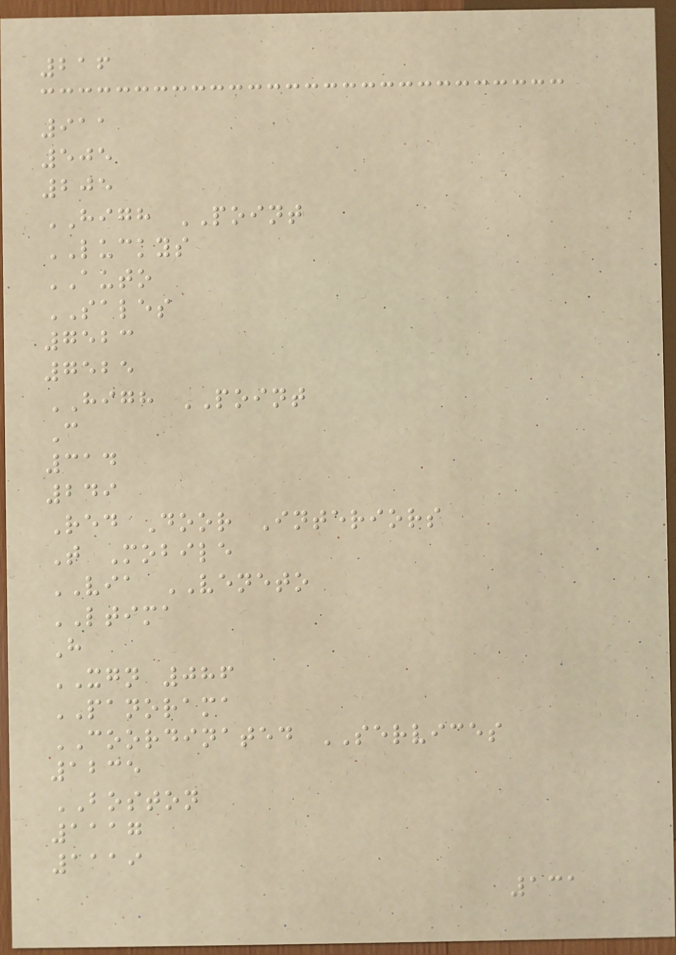216
911
505
205
HIGH POINT
LUCKYS
AUTO
SALES
7523
7525
HIGH POINT
C
314
249
Red Door Interiors
T Mobile
VIA VENETO
LTIMA
H
XGN 086
PANORAMA
COORDINATED SERVICES
1235
BOSTON
1117
1119
131
